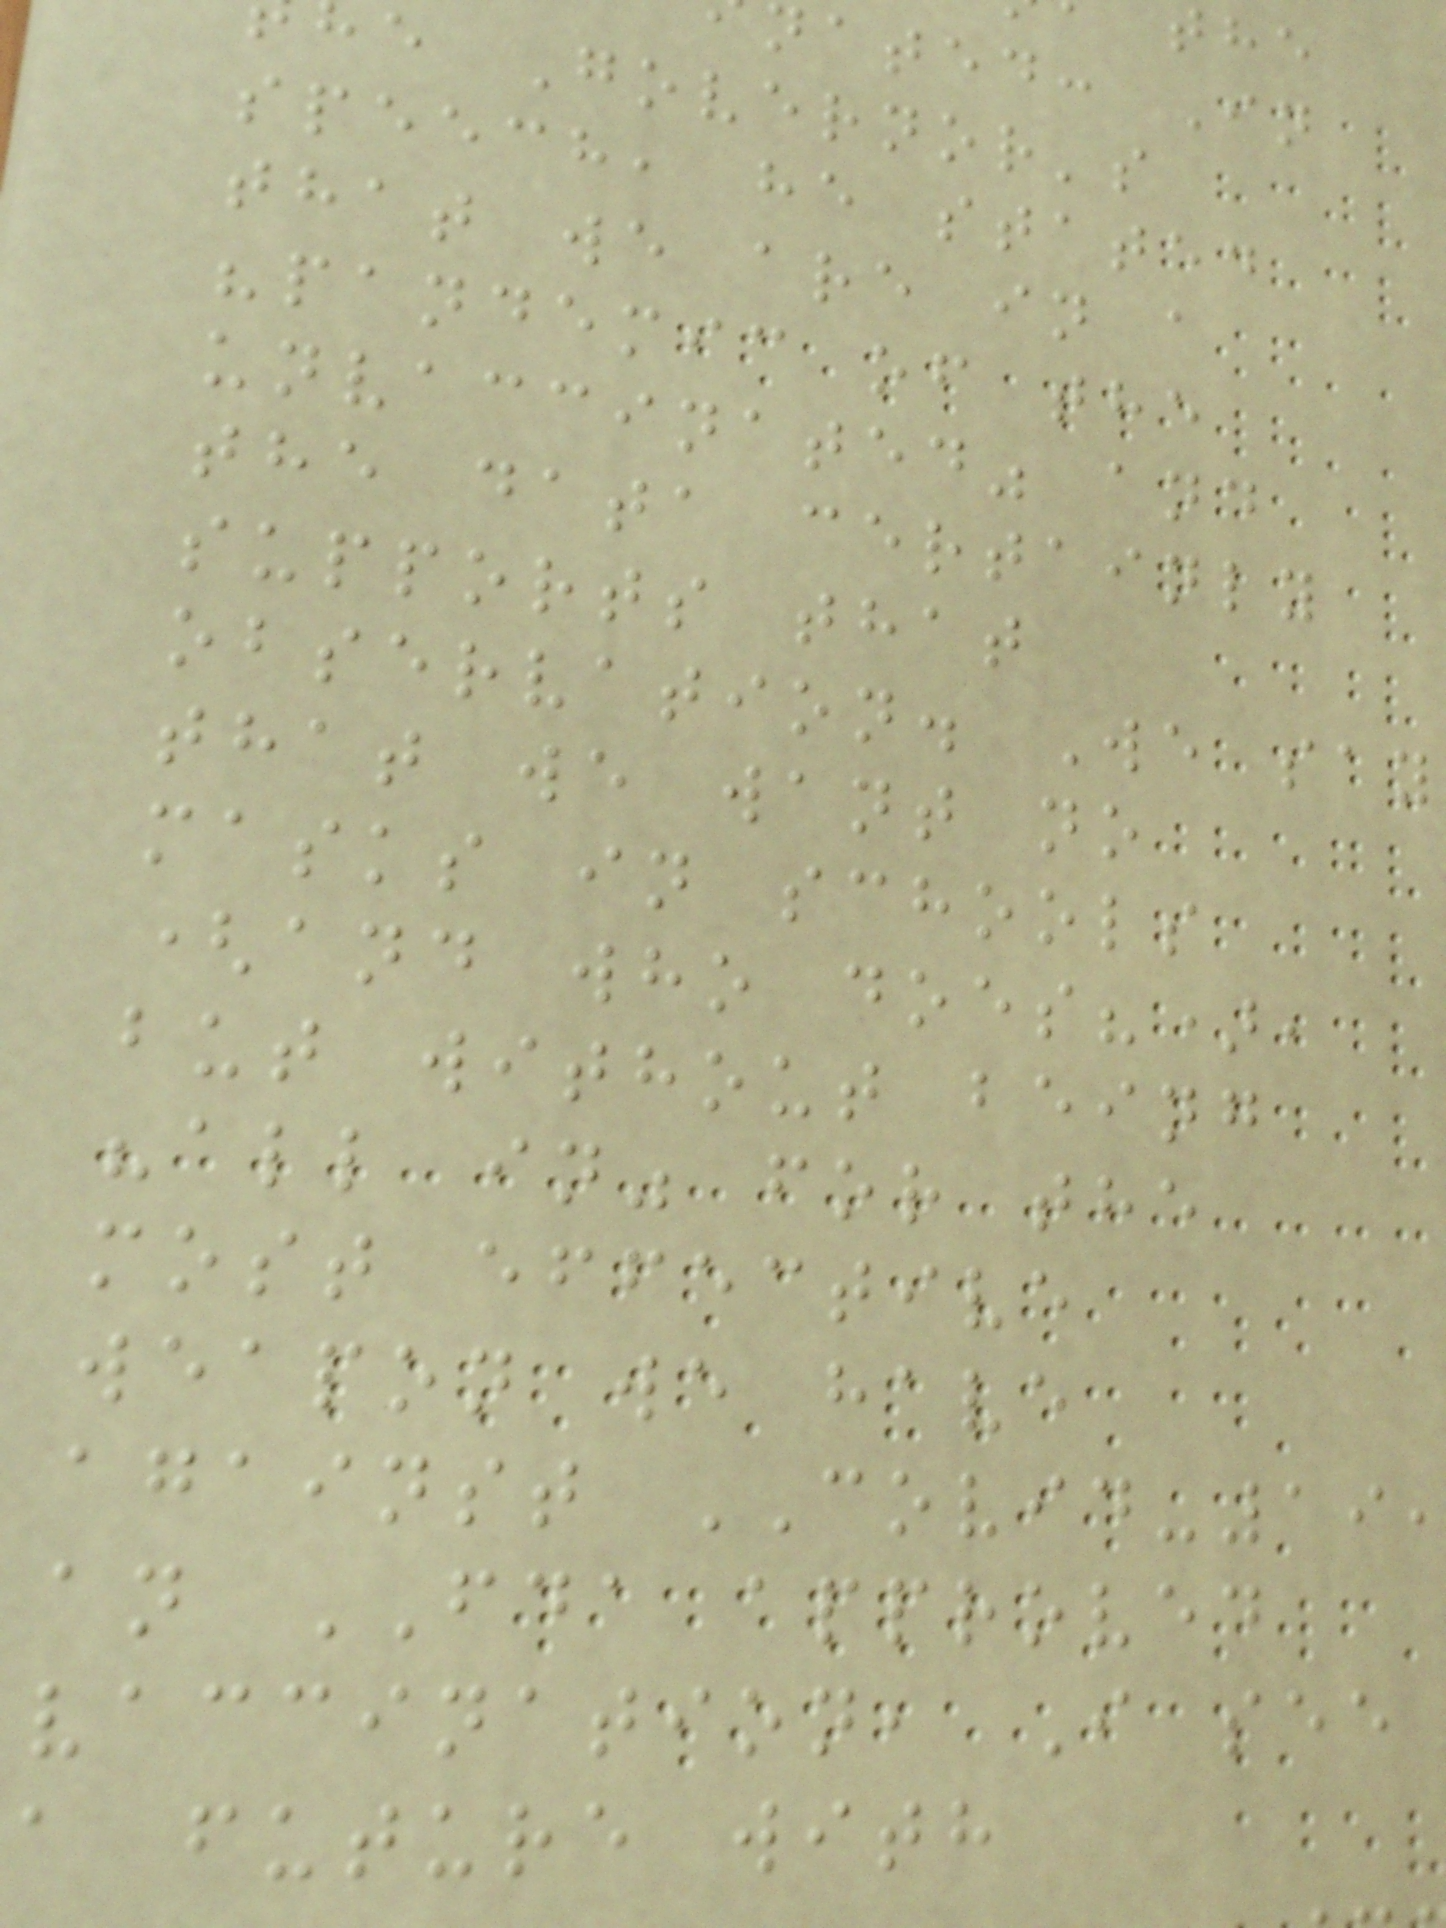nated: In
e Governor's
speech, he stated
that we are in a
"pandemic of the
unvaccinated" and
the data certainly
supports that
observation. We say
that we want no
masks in schools
(and who does?),
but without being
"all in" for the
most effective
weapon we have
against COVID-19
an FDA approved
vaccination, I see
a future with
